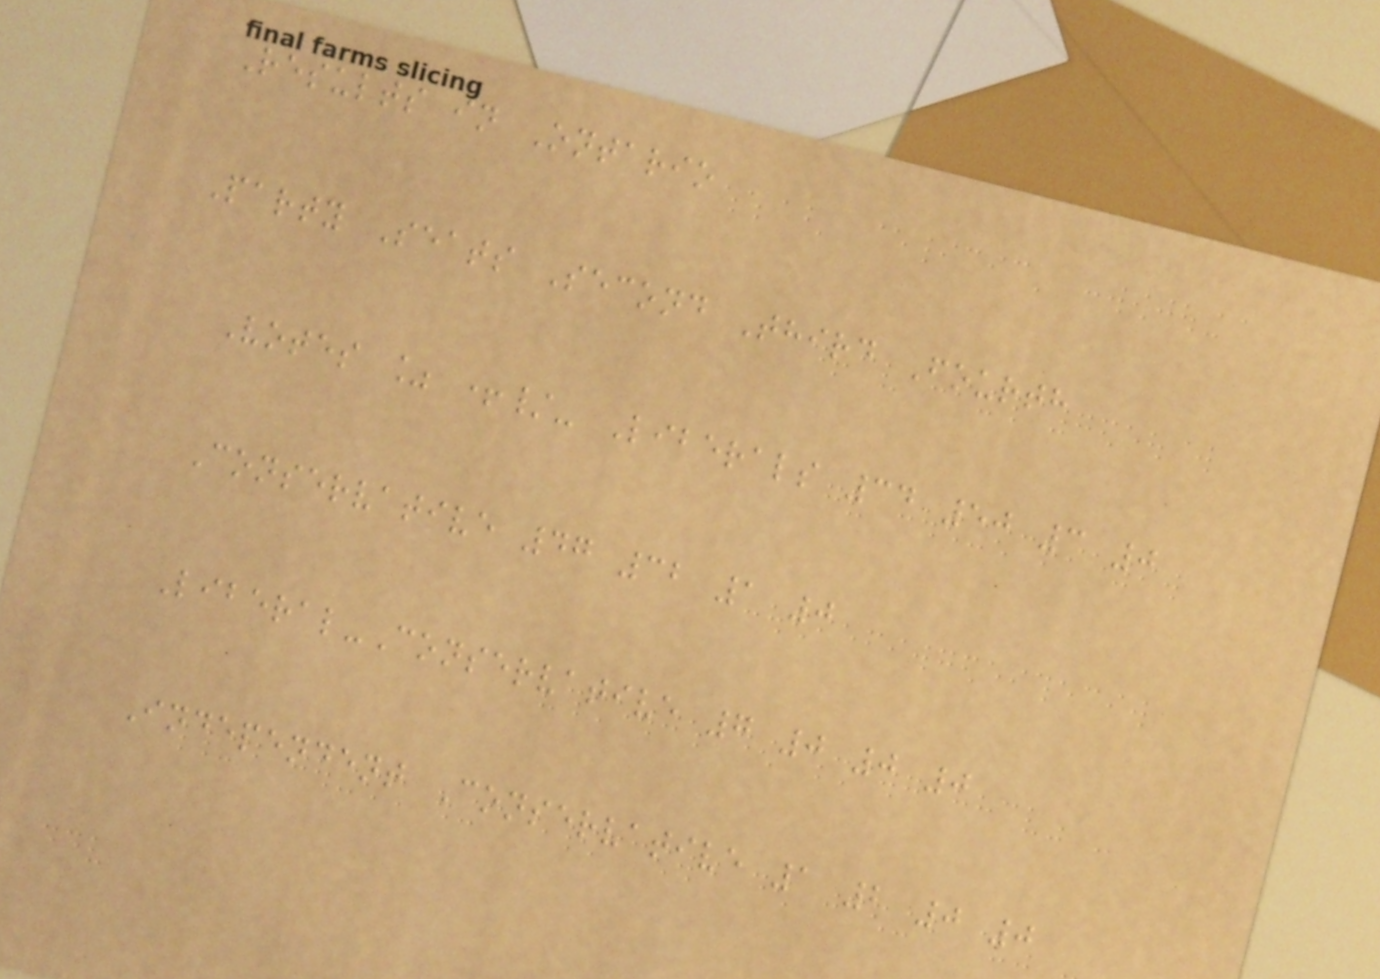Results in Ontario
Party Seats Second Third Fourth
Votes % +/- Liberals 34 50 3 0
Conservative 47 32 1 0
Liberal-Conservative 7 0 0 0
Independent Conservative 1 2 0 0
